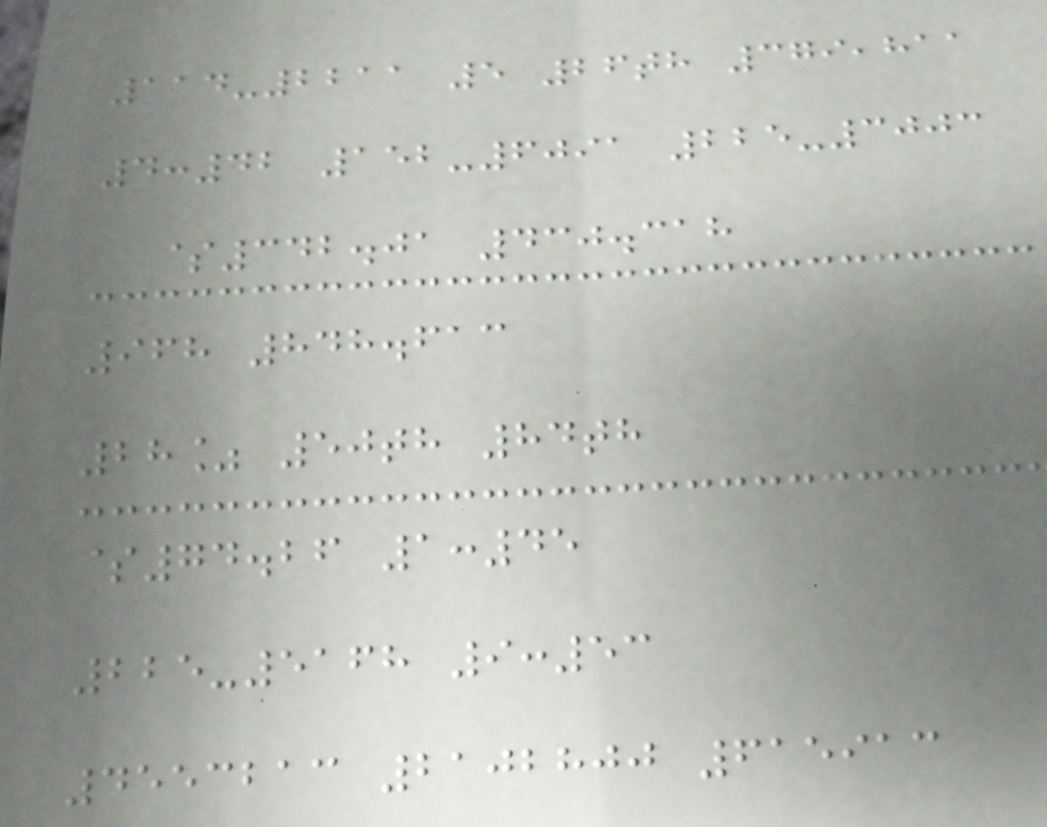114-2211 5 26th 379,811
4:42 152-6091 225-3003
$342.01 430.318
968 848.613
28% 50th 84th
$74.26 1:45
225-5168 9:53
4553213 2102800 615913
